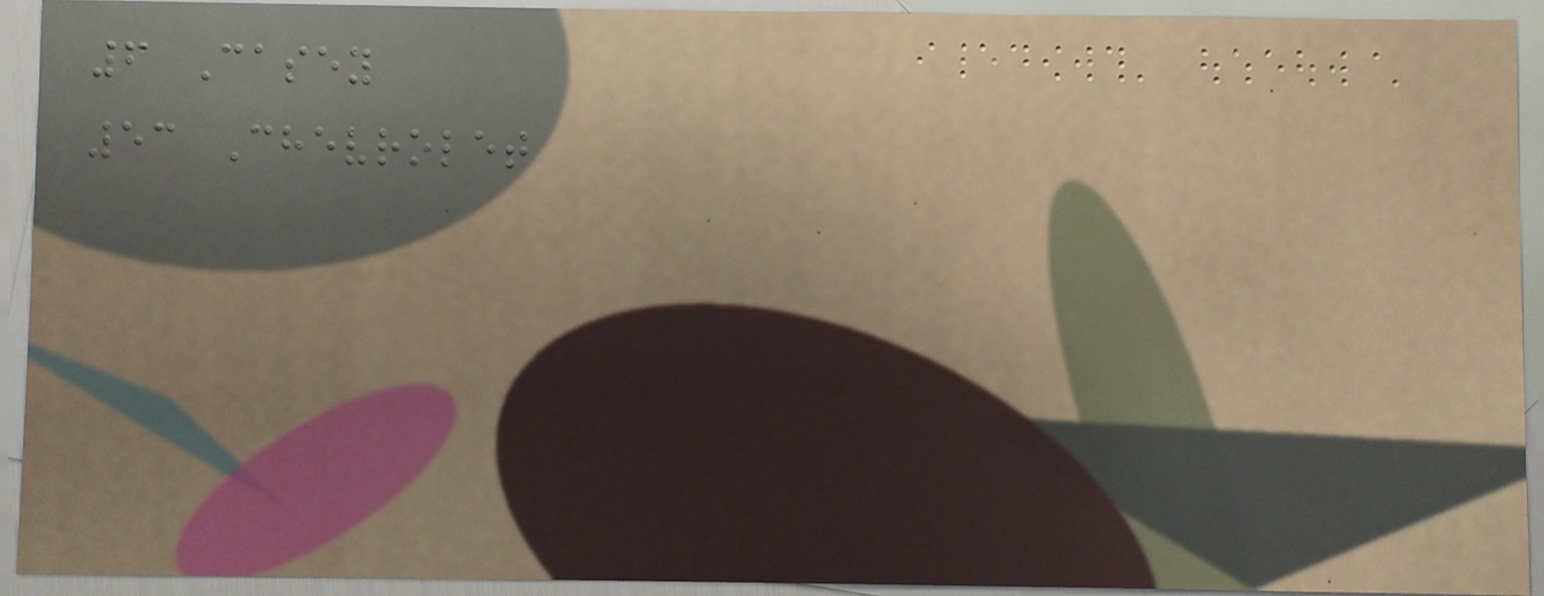6 Casey
53 Chevrolet
